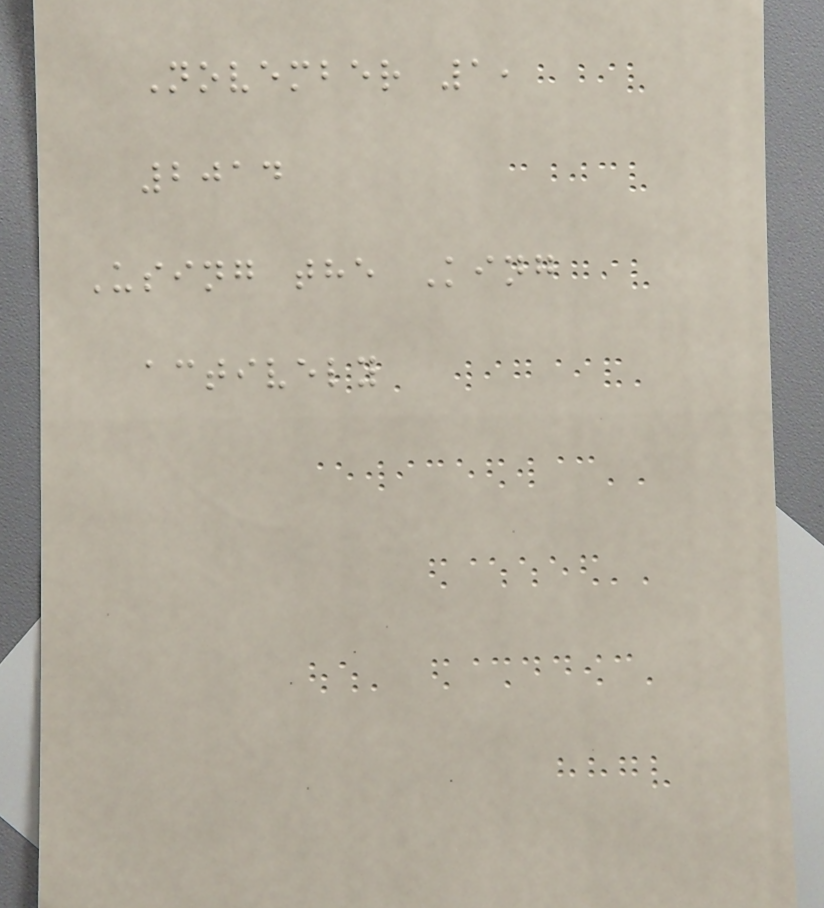November 1,
2014
Using the King
actively
